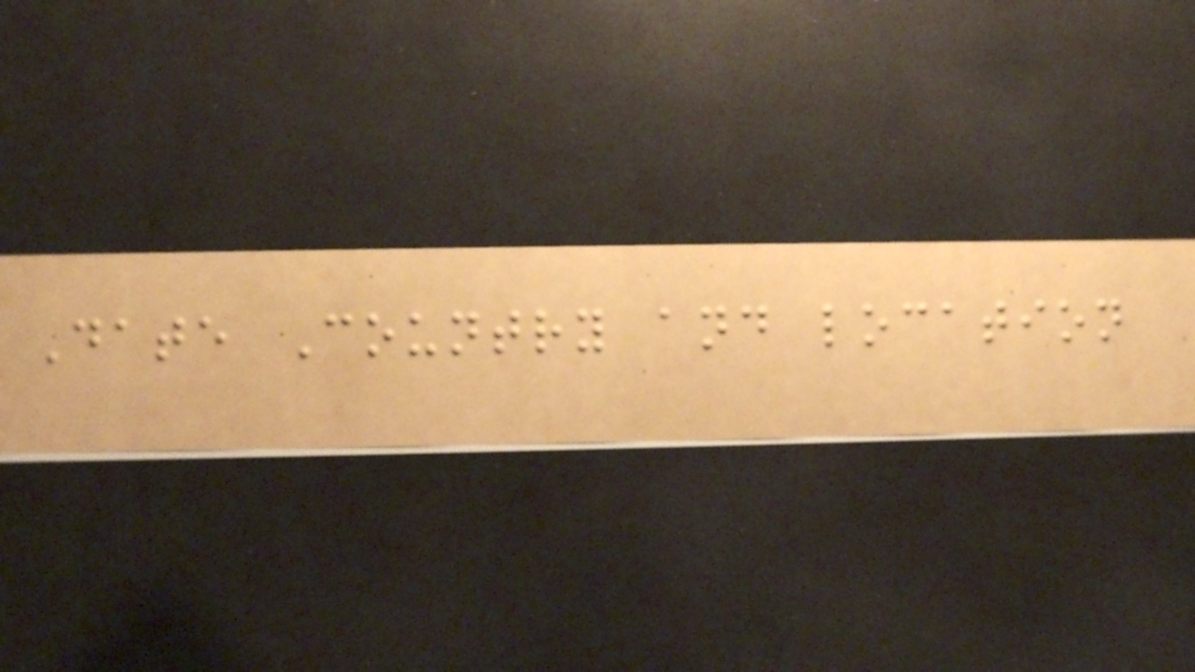Date Country and location
